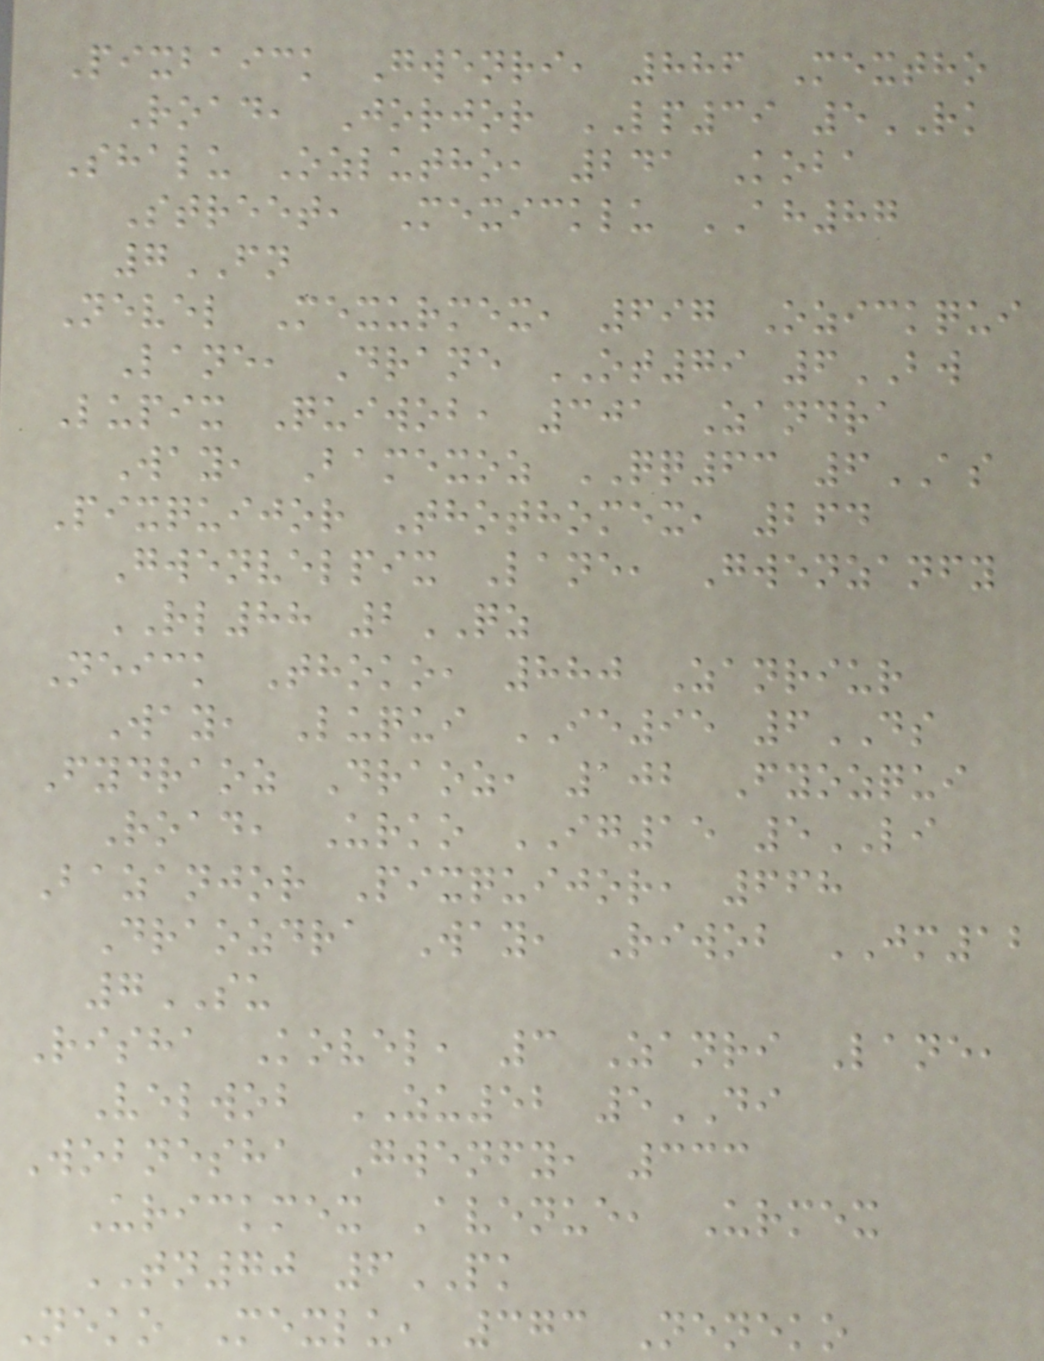Pixbaick Gwenri, 886 Mextho
Road, Jorjor LP39 5RK
Shalu Ozlutho, 241 Koba
Street, Mexicklu AH87
7FN
Nevel Mexurmex, 697 Ozickqui
Lane, Drane OT79 6BW
Lupix Quiwob, 301 Zandra
Way, Bamexoz QQ63 6AS
Pixquijor Thothomex, 264
Gwenvelpix Lane, Gwenzanfy
RL88 2QZ
Neick Thoko, 880 Zanriur
Way, Luqui IE95 6DS
Fydraoz Draoz, 102 Fyozqui
Road, Urko IG15 5LI
Bazanjor Pixquijor, 668
Draozdra Way, Riwob JM12
7SU
Risha Kovel, 3 Zanri Lane,
Velwob ZU52 5DI
Wobnesha Gwenfy, 333
Urickmex Avenue, Urmex
TN70 6PK
Neko Mexlu, 373 Neneko
